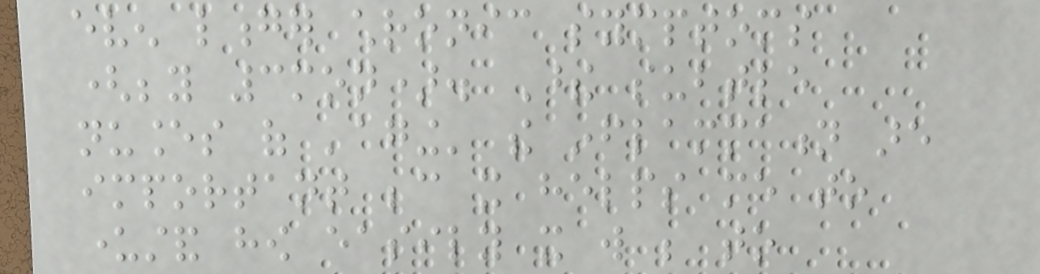even longer chronic symptoms
(beyond 3mon). These subtle
nuances of 'aging' the inflammation are
important because it helps me to
understand how easily it will be to
